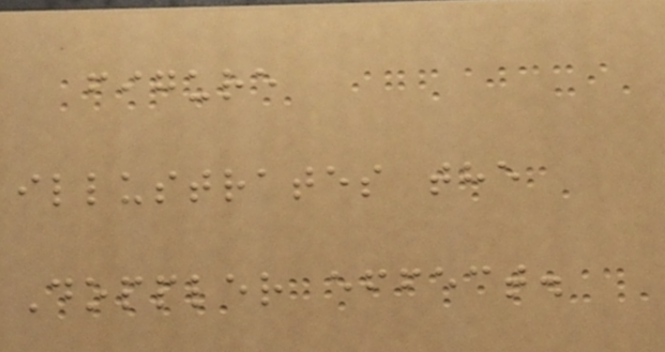figure
illustrates the
Doppler effect.
